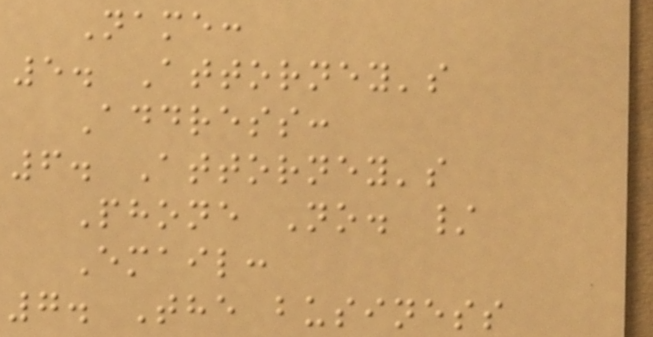Name:
5. Attorney's
Address:
6. Attorney's
Phone No. /
Email:
7. The business
